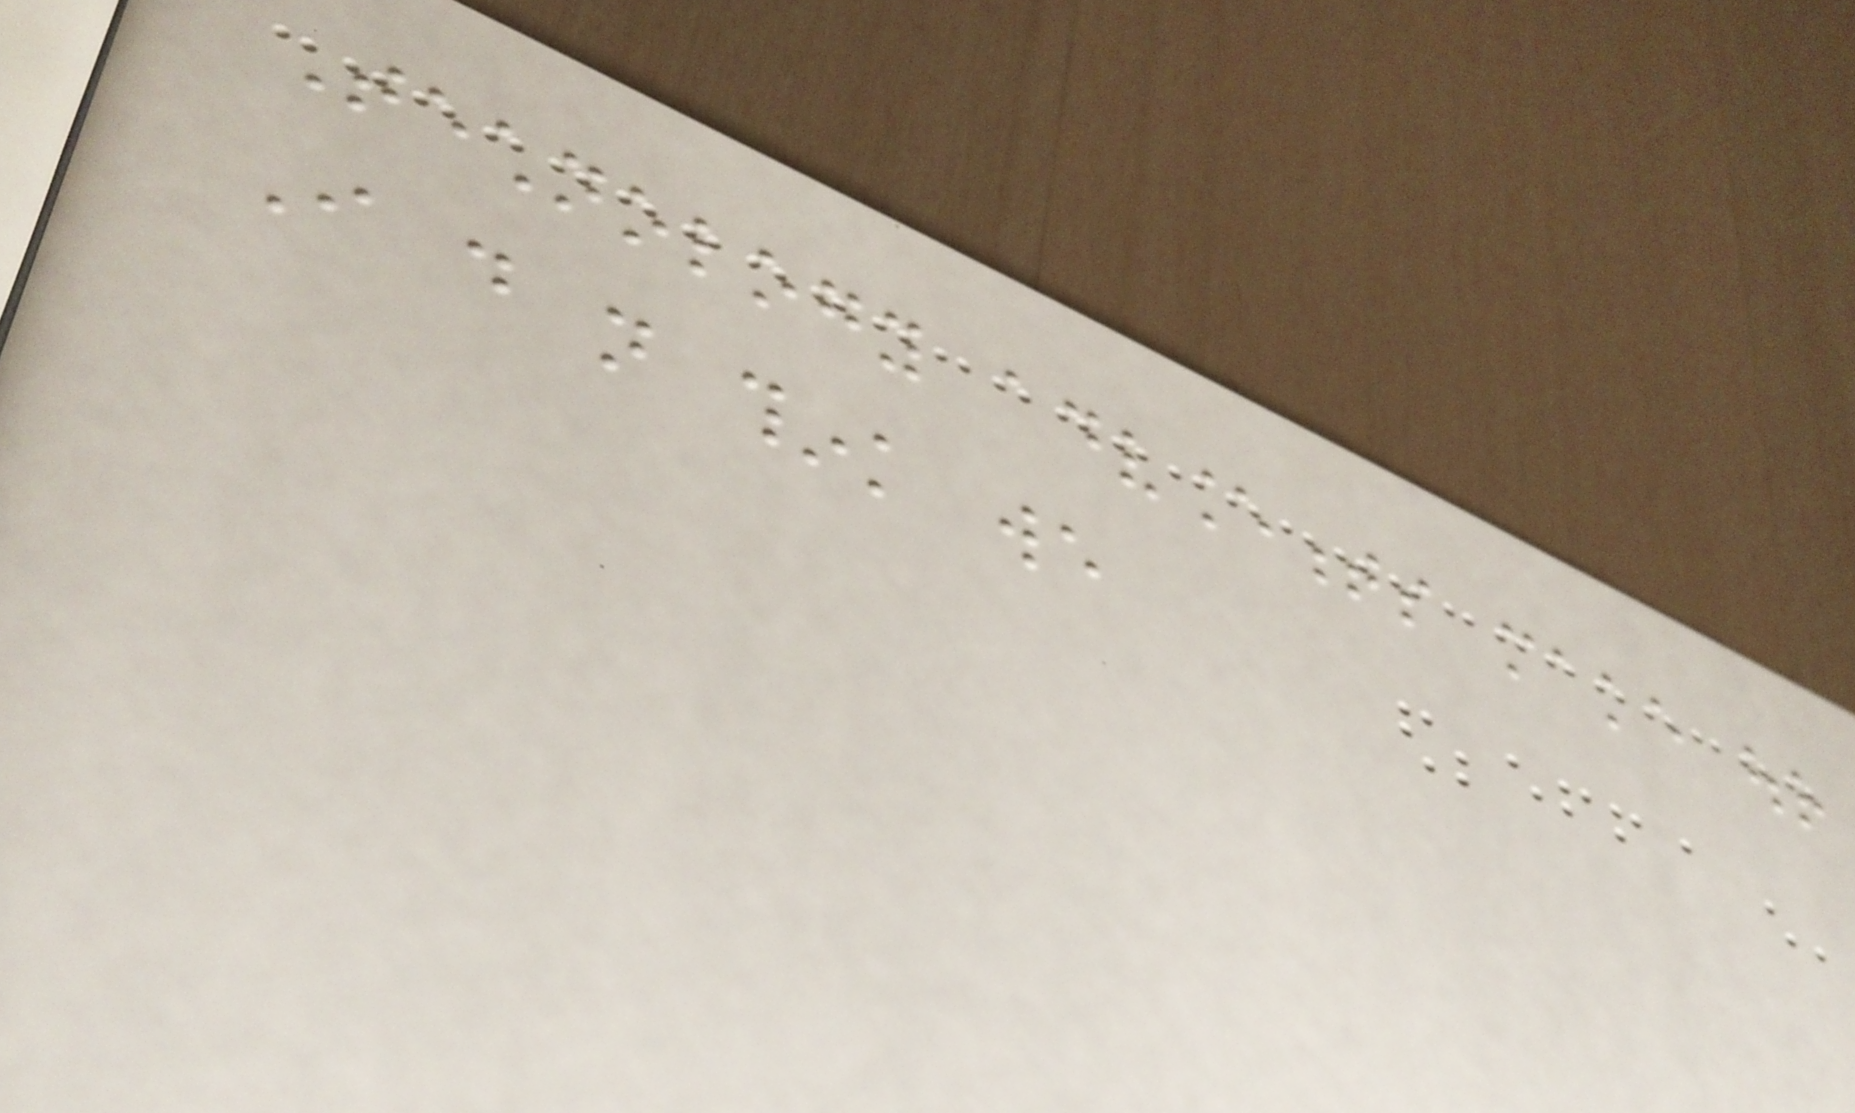Technology advancements make our
I do not think we
